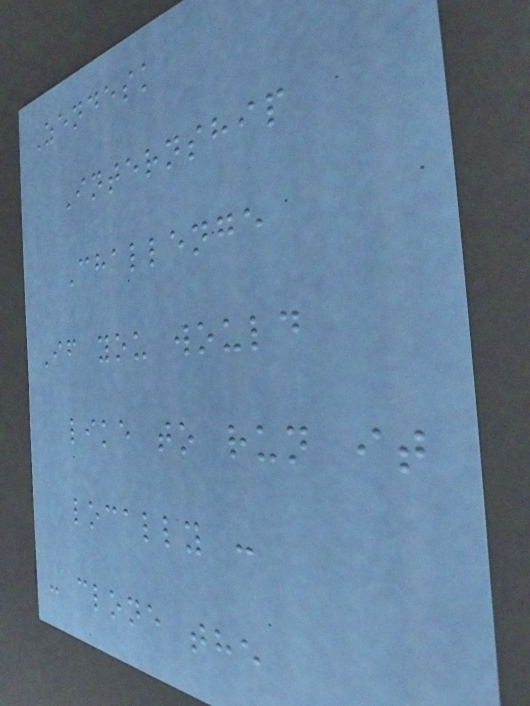Zendesk
Internship
Challenge
If you would
like to run it
locally :
- clone the
